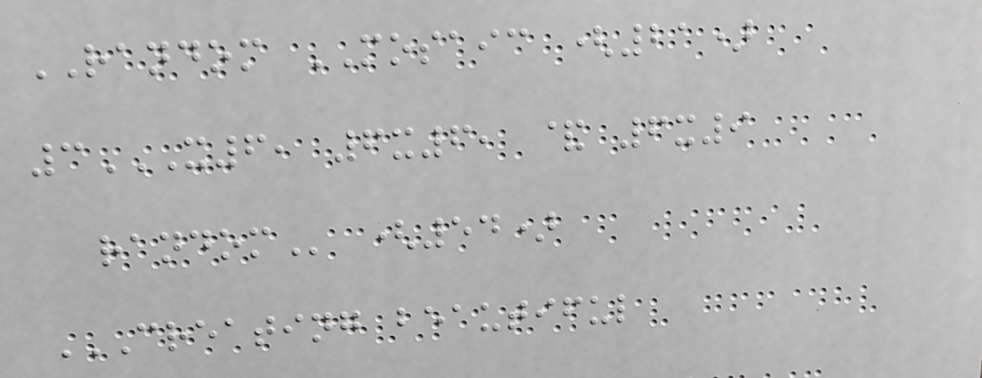RANDOM MOSAIC (21)
3X6, 6X6, & 6X9
RANDOM (54)
CREATING BEAUTIFUL
